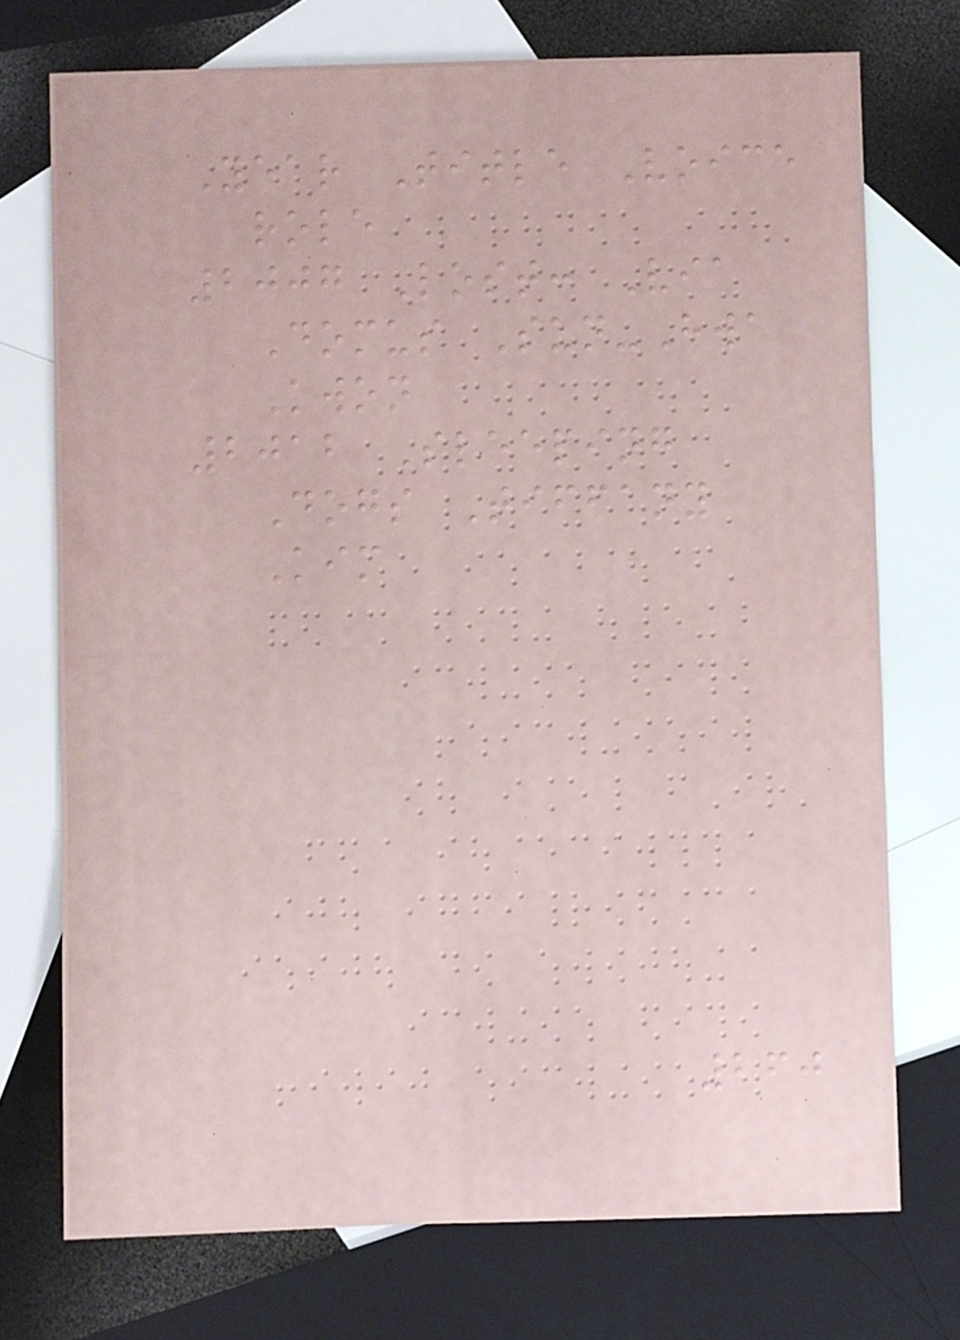Year Title Voice
role
2007 Lost: Via
Domus Sun-Hwa
Kwon
2012 Sleeping
Dogs Tiffany
Kim
260
